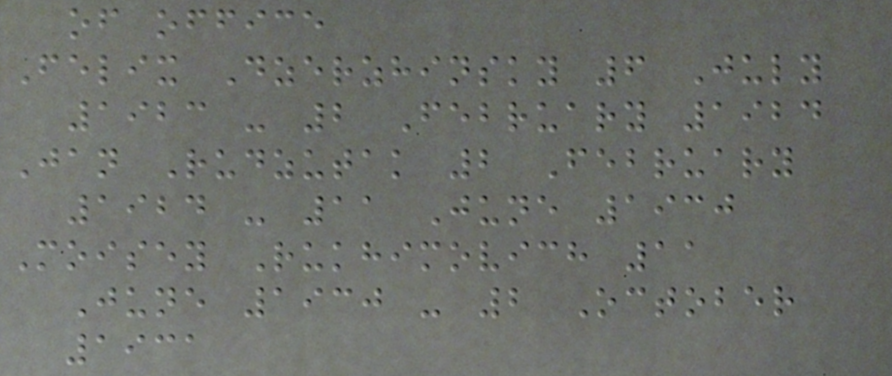of office
Felix Dzerzhinsky 6 July
1923 - 2 February 1924
Jan Rudzutak 2 February
1924 - 11 June 1930
Moisey Rukhimovich 11
June 1930 - 2 October
1931
